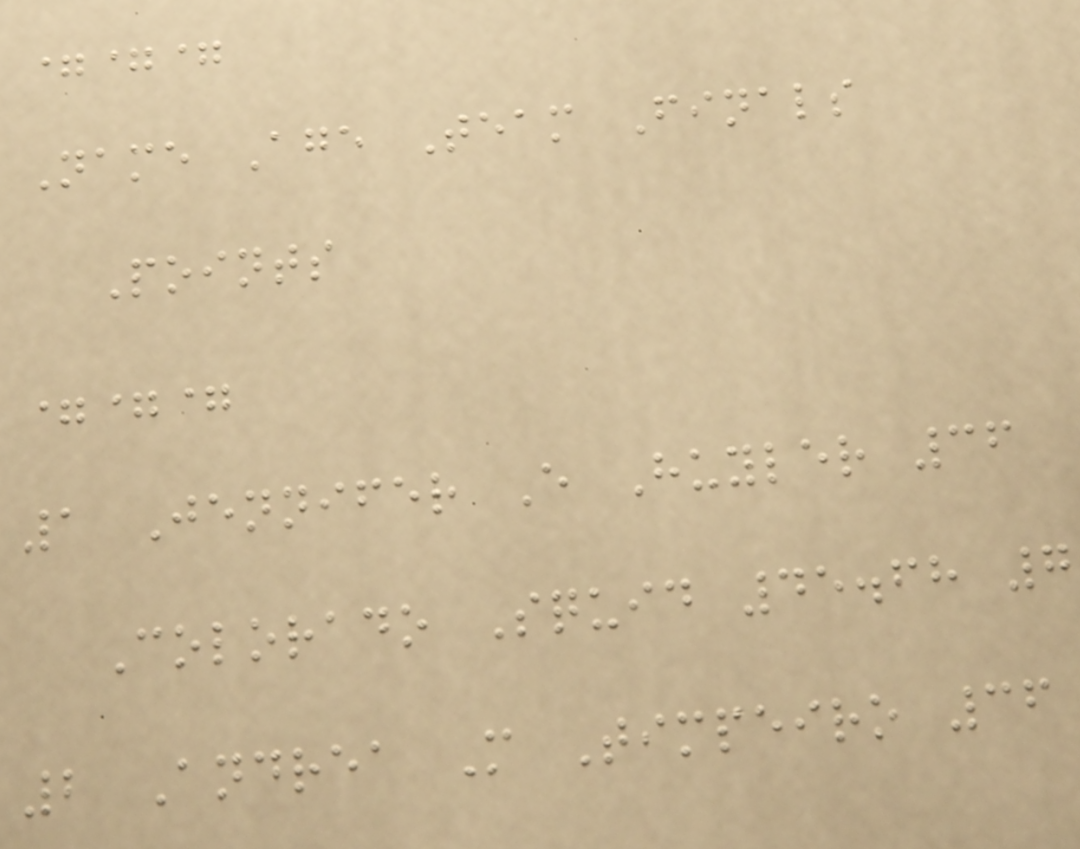===
Name Age Team Finals
Points
===
1 Jennifer E Huyler 36
Colorado Squid 45.68 7
2 Andrea M Timpeiro 36
